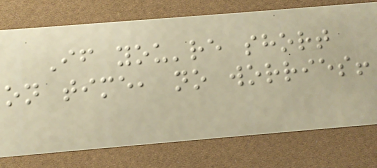If you're short
on time, no worries!
